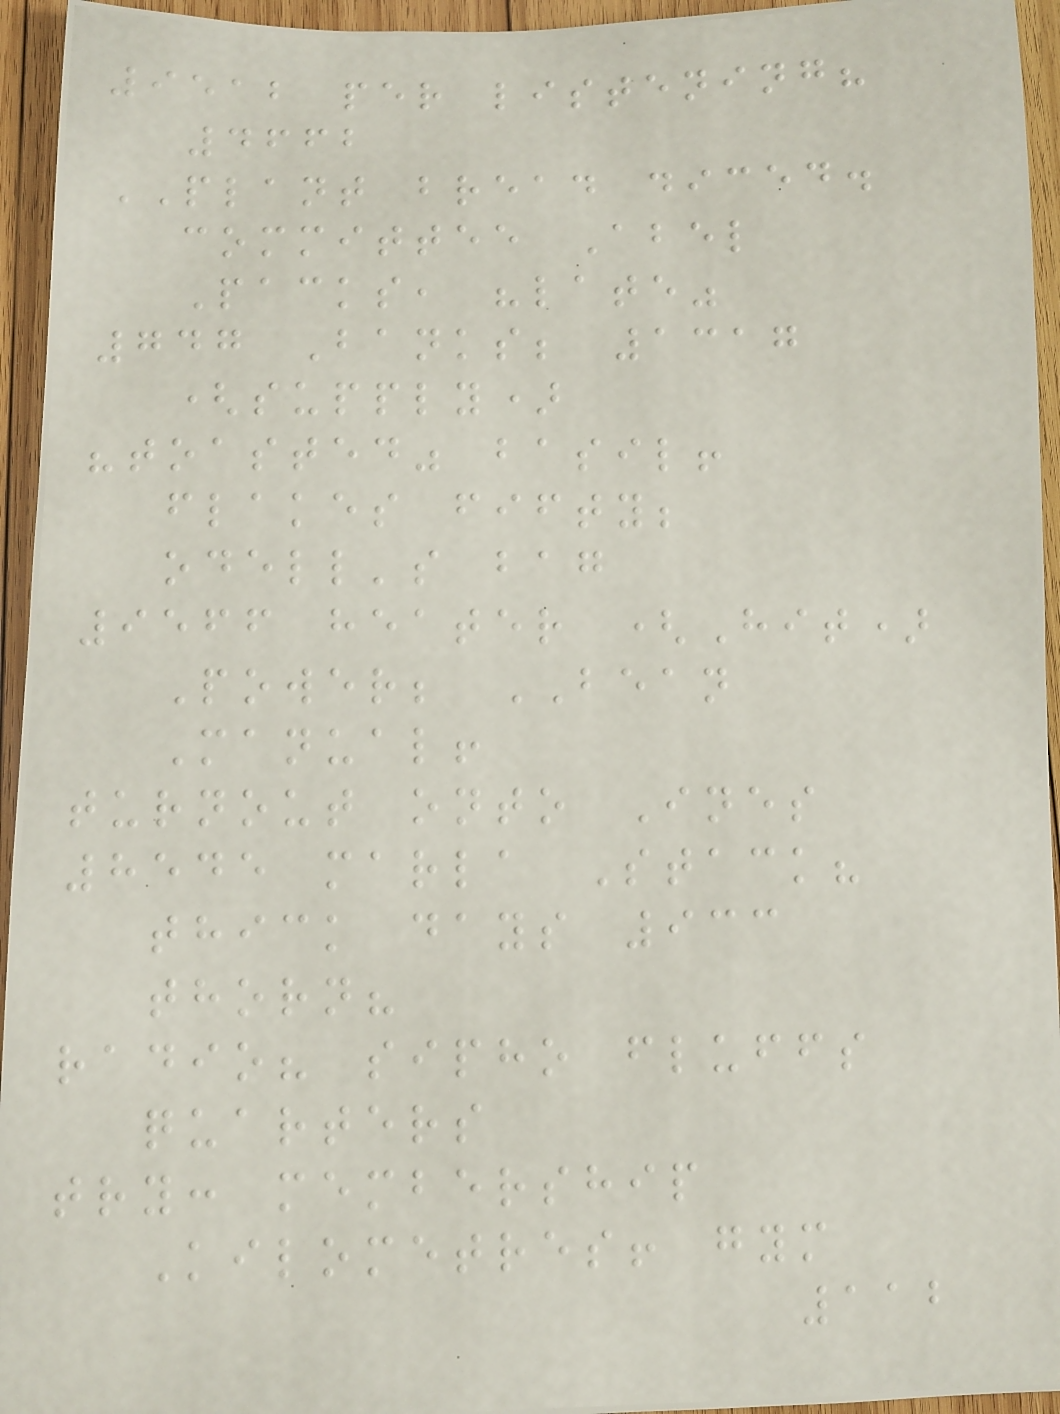9512 per listening?
4662
PLANT bread diced.
committee Abel
Packs, "late"
747 Banks; 1317
(supply)
"toasted" basil!
flakes fifty;
odell's bag
9566 heater (Hit)
Power; BEAN
Manual!
turnout onto Ines
8545 marla Stack?
thick days 933
thorn?
radio? sipho fluffs
quarters
try: membership
Kilometres! gym
112
